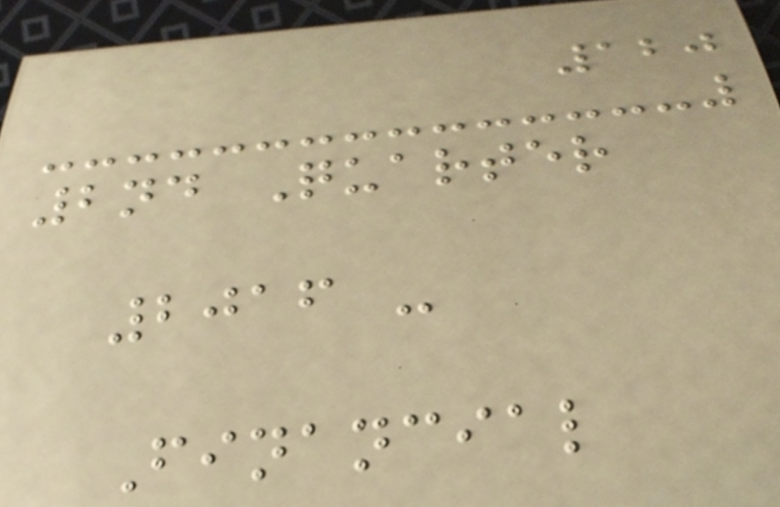120
2nd Quarter
2016 -
Financial
